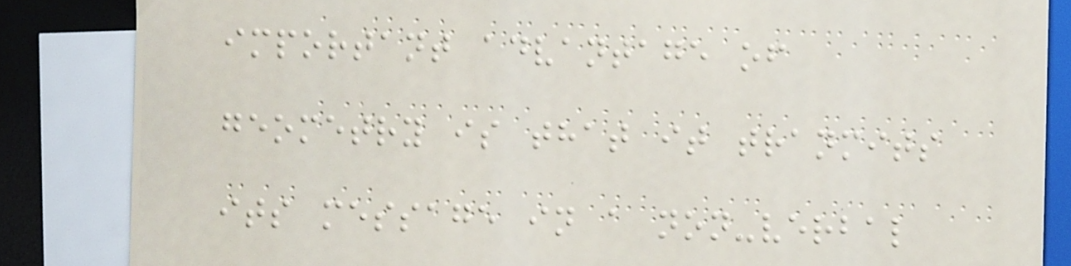important advantage of
geometry is that it tranmits
its message in a non-verbal
